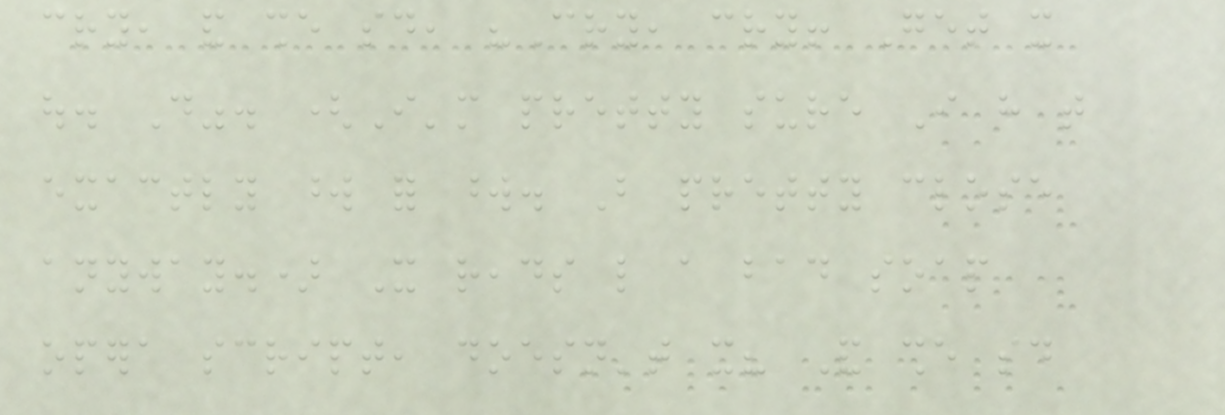cry, and she said, "Cry, cry! Get it
out. Do". (I'm pretty sure I have that
exactly word for word. But pretty close
anyway.) It reads like a bad soap
opera script, doesn't it? And she said
